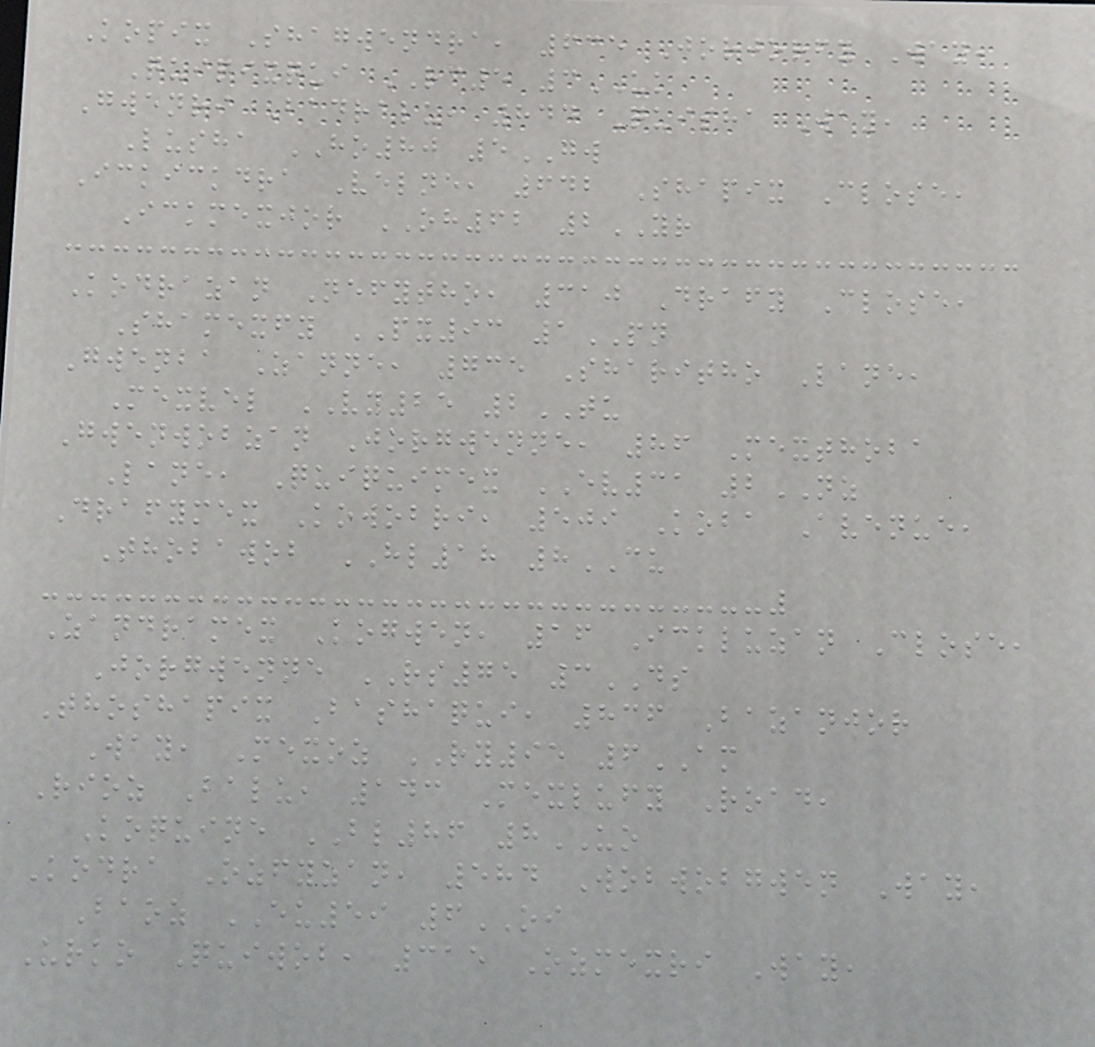Kopix Shagwendra, 635 Jorjorfy Way,
Quipixqui RC5 3UK
Gwenri Badralu, 844 Quisha Way,
Lusha HO80 5GW
Ickickdra Velne, 642 Shapix Close,
Ickmexjor OH62 2YR
Kodrazan Nefytho, 310 Drafy Close,
Shamexfy PX93 1PN
Gwenba Zanne, 735 Sharitho Lane,
Mexvel VY25 2TU
Gwenwobzan Jorgwenne, 86 Mexthoba
Lane, Quiquimex EV31 2NZ
Drafymex Kowobri, 509 Koba Avenue,
Thobawob HL18 8CU
Zandramex Kogwen, 16 Ickluzan Close,
Jorgwenne RS75 3DS
Thoshapix Bashaqui, 836 Bazanjor
Way, Mexoz RY95 6AM
Rioz Balu, 143 Mexlufy Road,
Koquine BL86 8UO
Kodra Ozfyzan, 584 Wobwobgwen Way,
Baoz EU59 6OI
Urko Quiwob, 315 Ozmexri Way,
